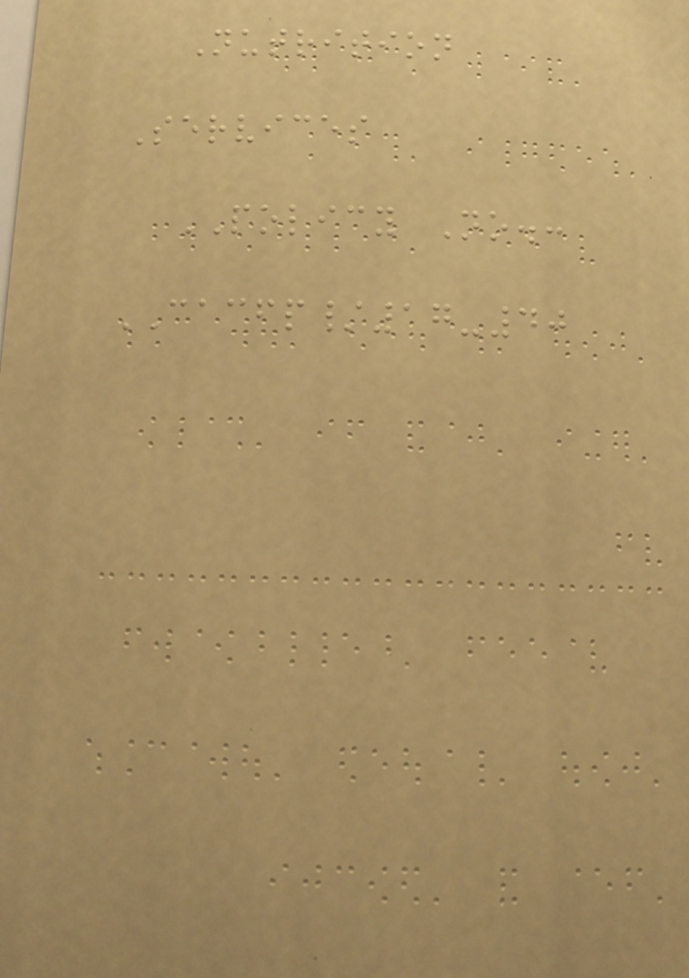Nutrition
Services
POLICY No.:
CACFP/17-40
